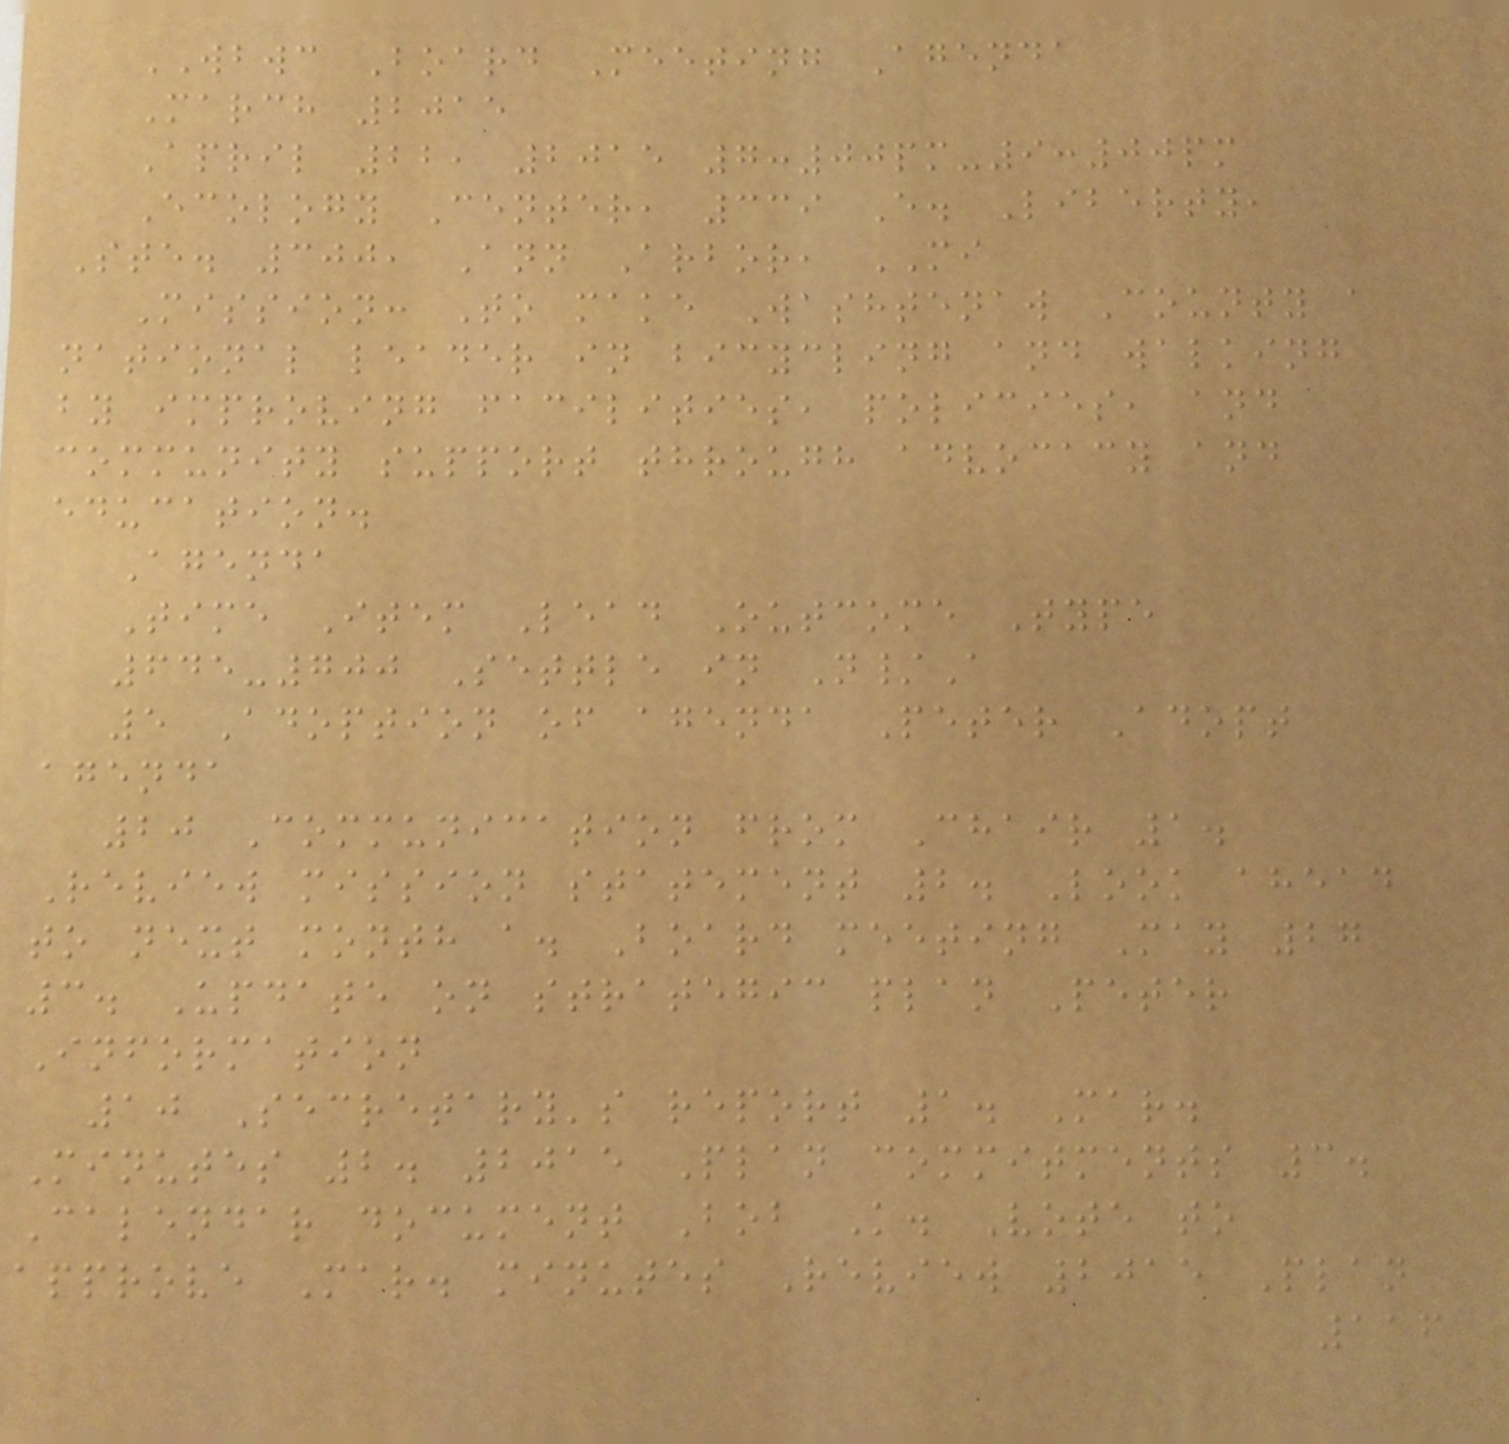WBWC Board Meeting Agenda
March 2015
April 22, 2015 7:00pm-9:00pm
Ecology Center, 339 E. Liberty,
Ste. 300, Ann Arbor, MI
Mission: To make Washtenaw County a
national leader in bicycling and walking
by improving facilities, policies, and
community support through advocacy and
education.
Agenda
Time Item Lead Outcome Type
645-700 Settle in N/A
5 Adoption of agenda Peter Adopt
agenda
20 Communication from Chair 1.
Review mission statement 2. Look ahead
to next month a. Board meeting May 27
3. Update on strategic plan Peter
Information
10 Secretary's report 1. Mar.
Minutes 2. 2015 Plan commitments 3.
Calendar document Bob K. Vote to
approve Mar. minutes Review 2015 Plan
116
